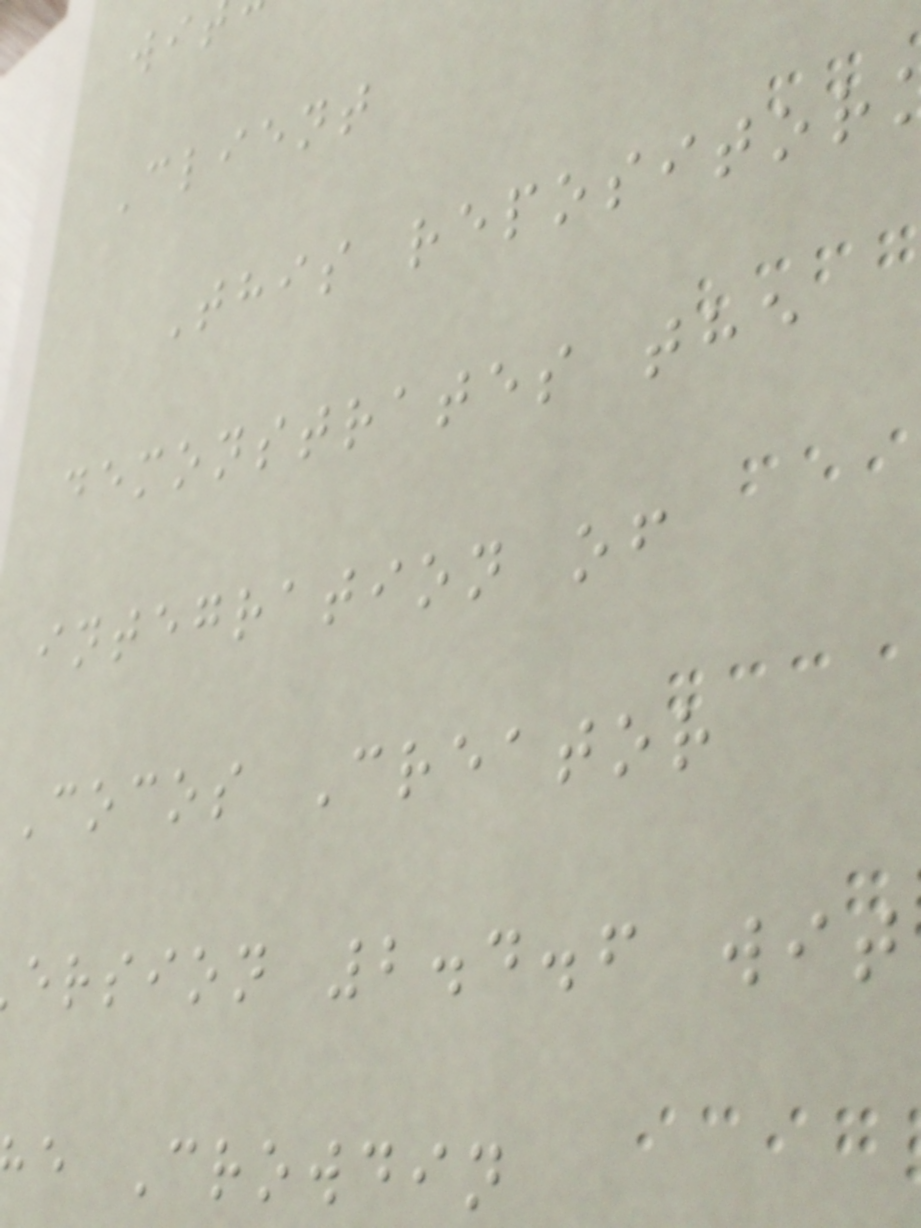Client
This repositor
demonstrates the
integration of
Cocos Creator
ersion 2.4.6 wit
e Crowdin
